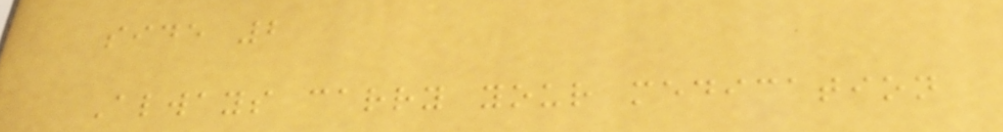side 2
Always carry your medication
